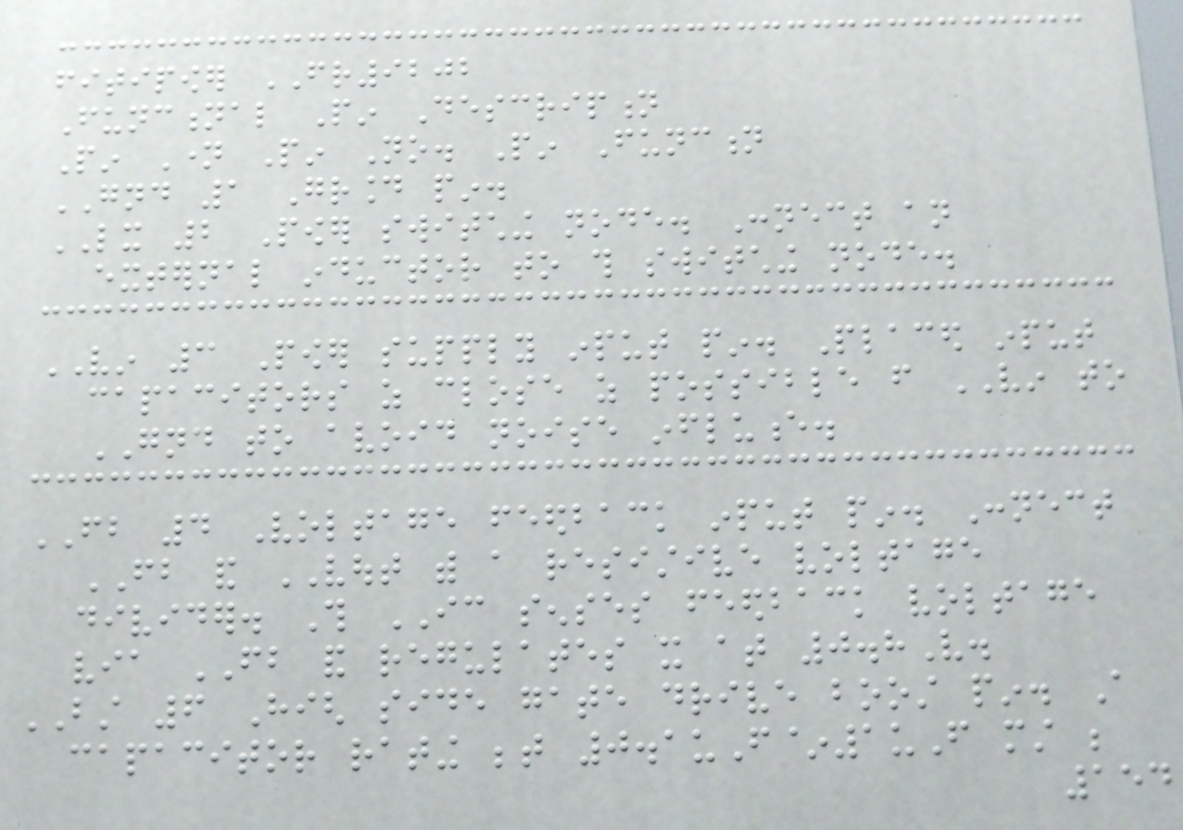fitipower FR9202
Functional Pin Description
Pin Name Pin No. Pin Function
GND 1 Ground pin.
LX 2 Power switching node. Connect an
external inductor to this switching node.
VIN 3 Power supply input pin. Placed input
capacitors as close as possible from VIN to
GND to avoid noise influence.
FB 4 Voltage feedback input pin. Connect
FB and VOUT with a resistive voltage
divider. This IC senses feedback voltage
via FB and regulates it at 0.8V.
BST 6 High side gate drive boost pin. A
capacitor rating between 0.1uF~1uF must be
154
